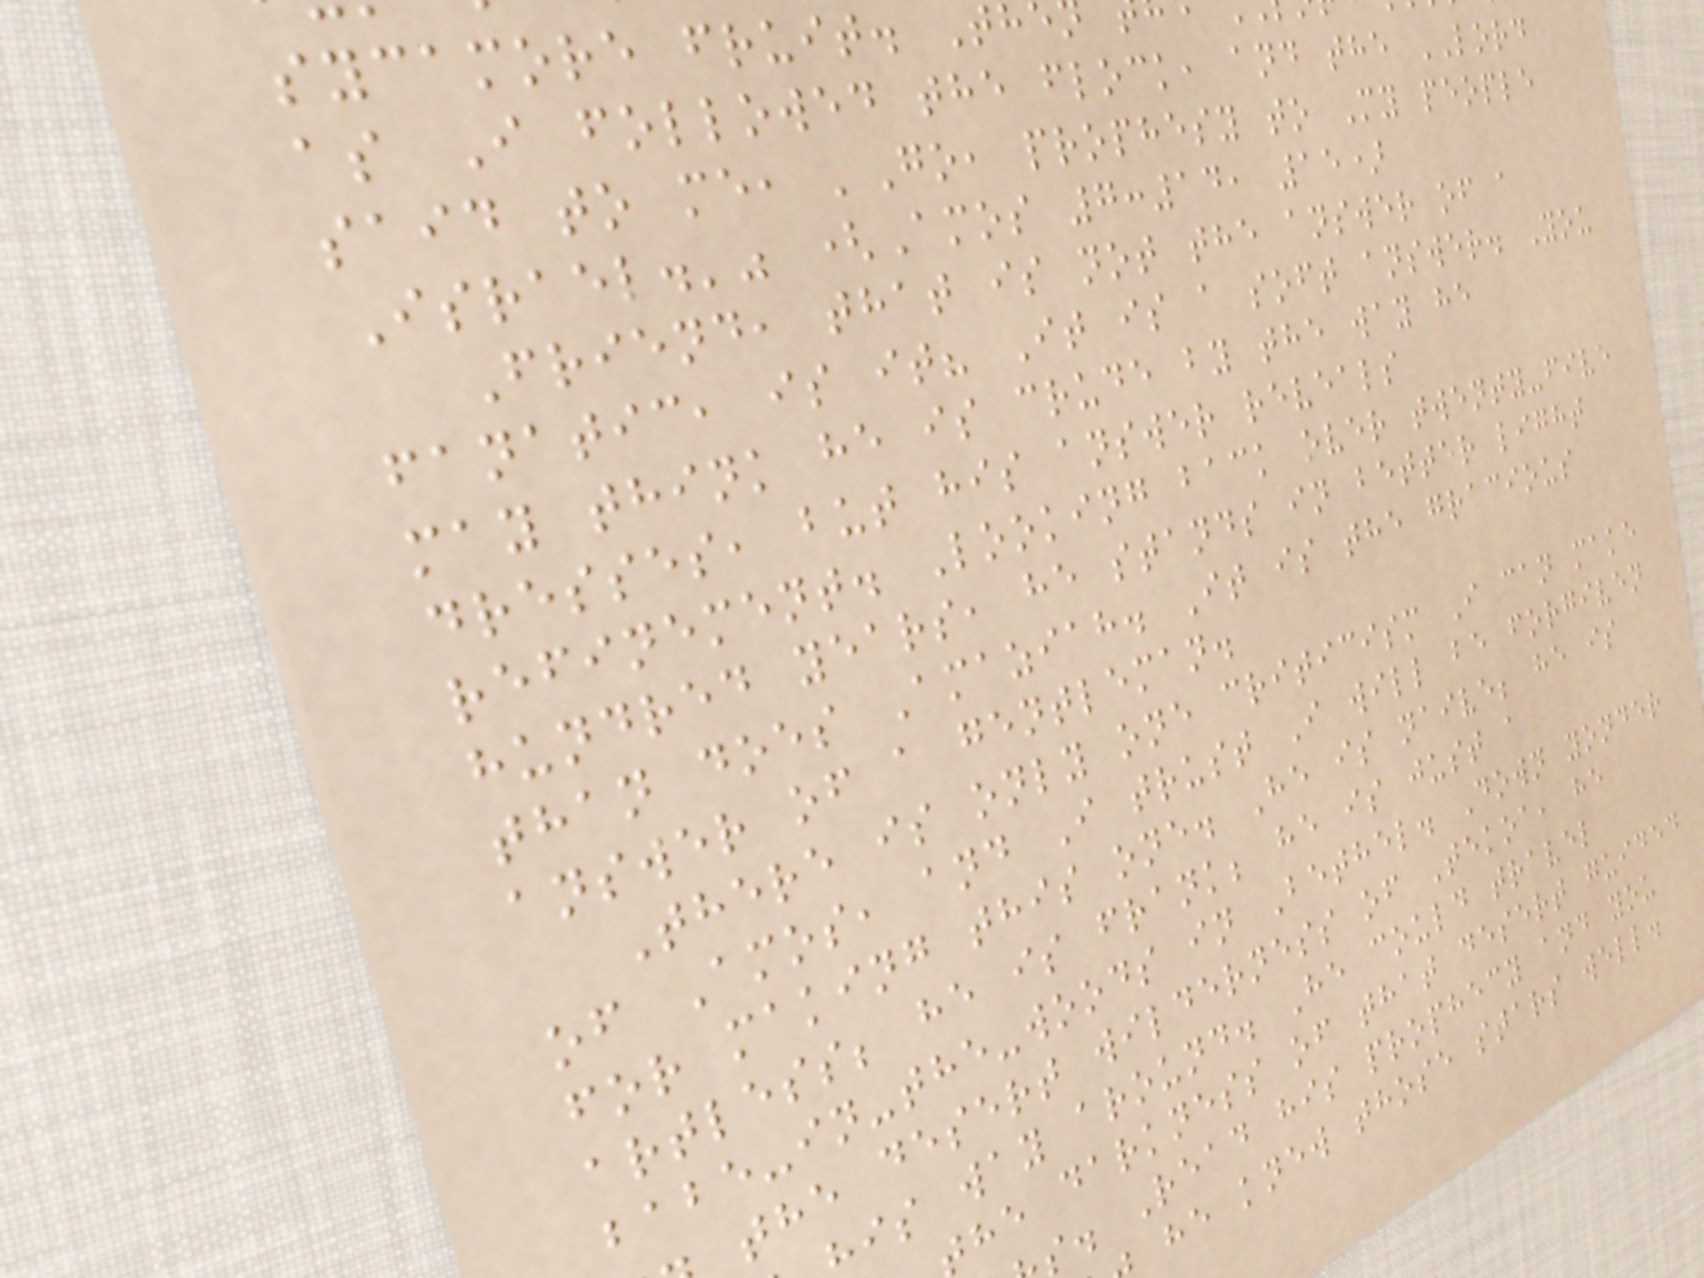sycamore fruit. The
as I followed the flock, and the LORD
said to me, 'Go, prophesy to My people
Israel.'" (Amos 7:14, 15)
Friend, that is not the answer of a
fanatic, is it? It is a soft answer. You
may think he is crude by the way he
dresses, but his answer reveals
refinement. Looking back over twenty-five
hundred years, he stands in better light
than does Amaziah. It is the gracious
answer of a gentleman.
There is only one criticism I can make
of Amos, and I trust I will be forgiven
for making this one. He is naive; he is
artless; he is frank; he is just a
babe-in-the-woods in Bethel. Down yonder
the desert wilderness of Tekoa, he
is way around. He could travel
he darkness of that desert guided
s. Read his prophecy and you
he knew those stars well.
